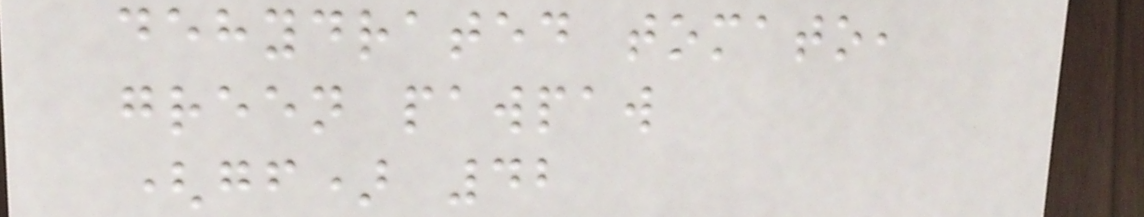dehydrated tomato,
green pawpaw
(gf) 42
